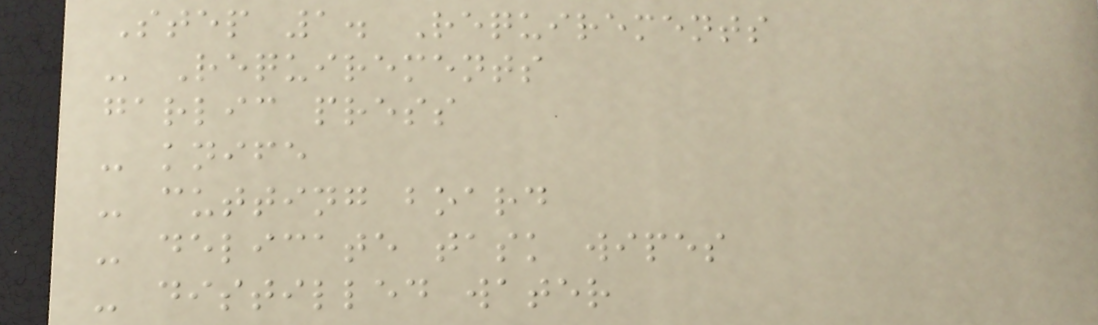Step 1. Requirements
- Requirements
garlic press
- knife
- cutting board
- delicate task wipes
- distilled water
